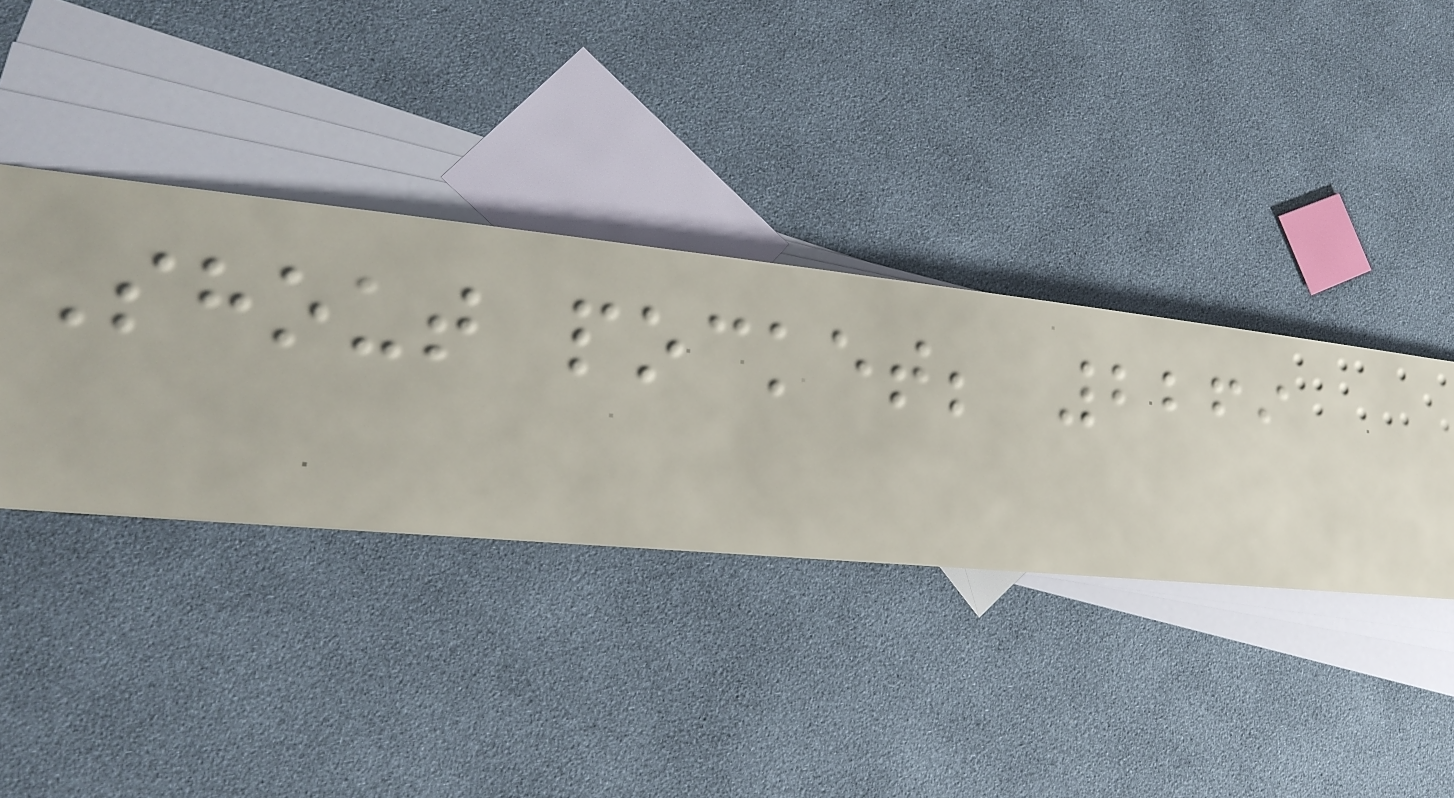Shout pocket; 2269
